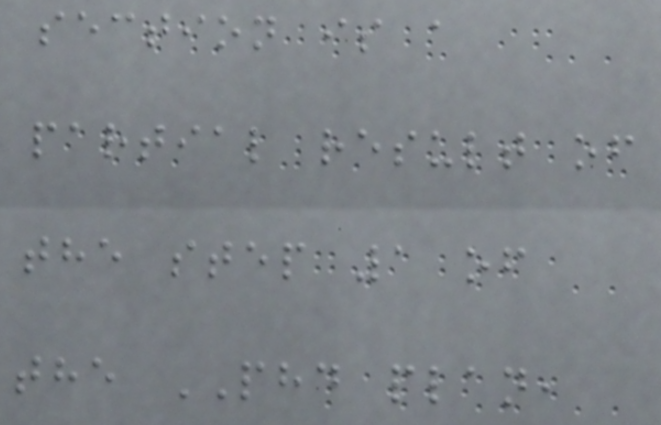section is a
partial result of
the step 1 of
the PHD plan,
